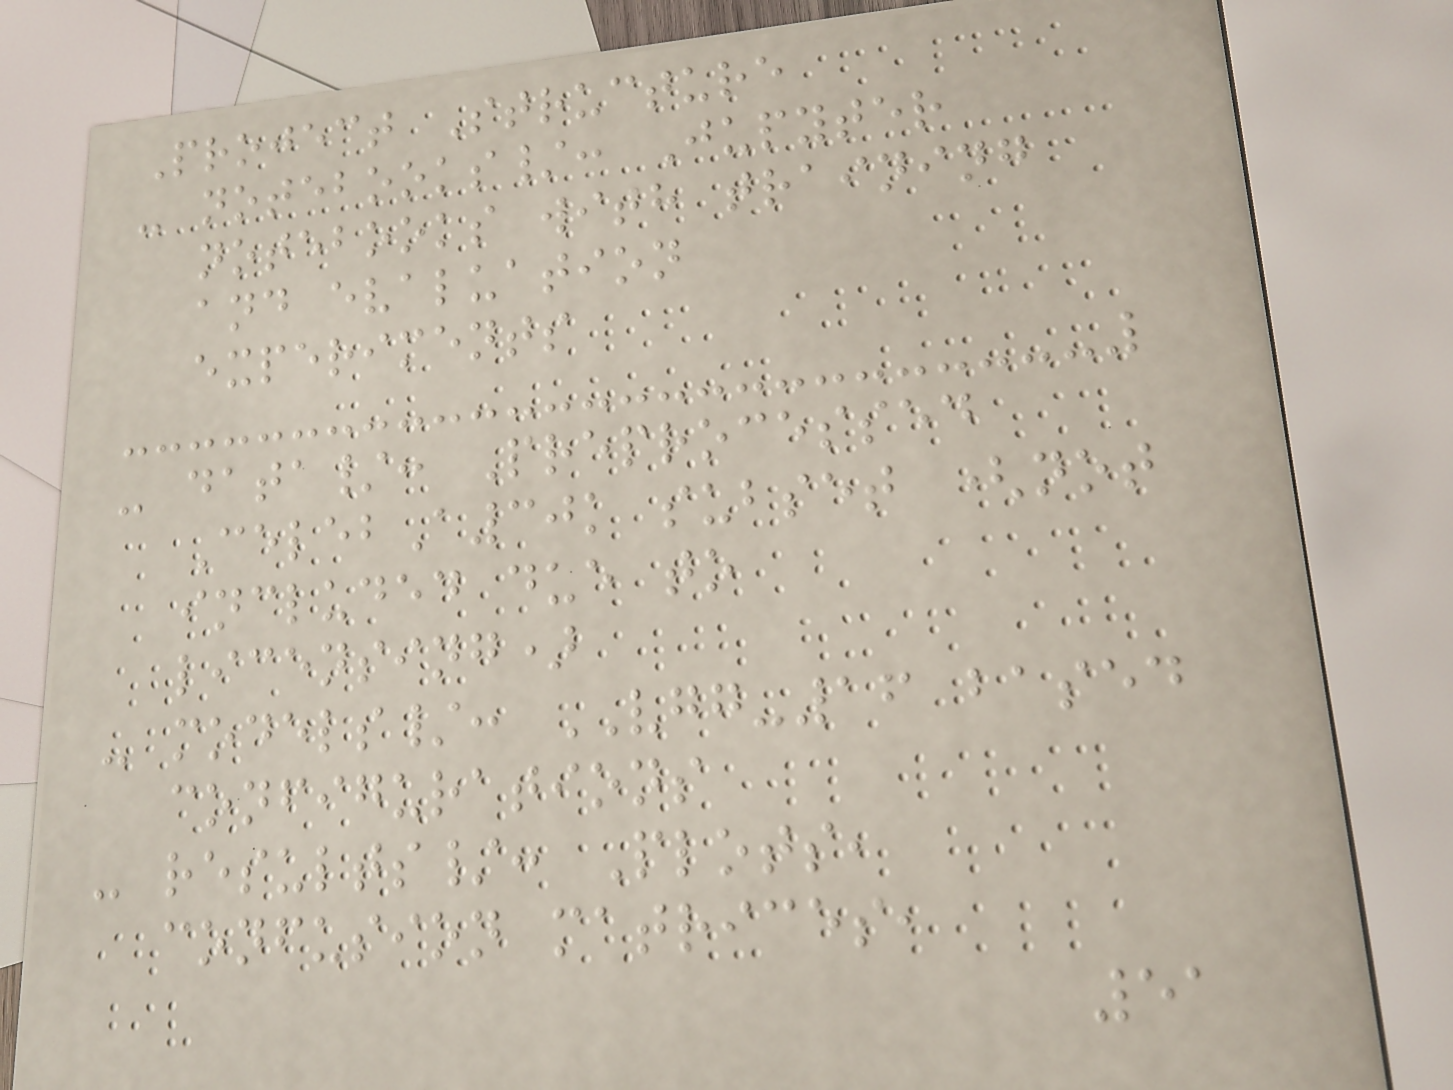Project Structure
- notebooks/: Jupyter
notebooks with training
and evaluation
experiments
- data/: Preprocessed
CelebA30k subset (not
included due to
licensing)
- models/: VGG-16 based
configurations
- results/: Plots,
confusion matrices,
51
